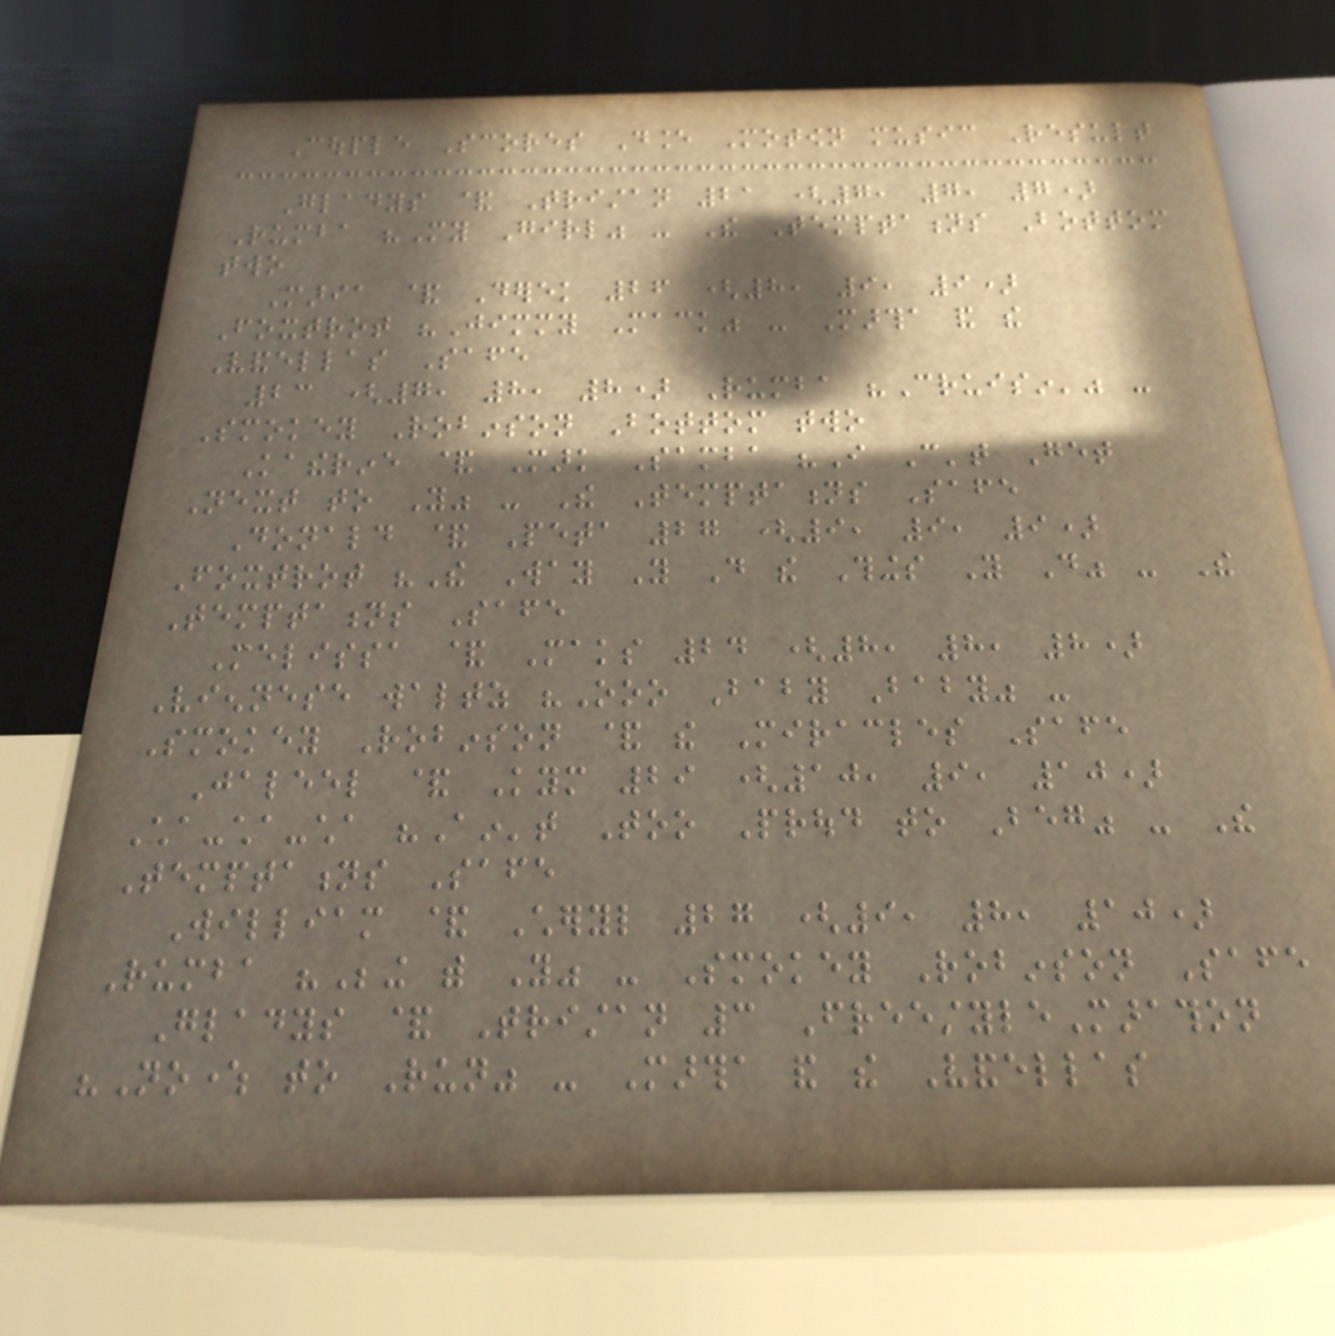Couple Scores Dance Motown music Result
Gladys & Tristan 21 (7, 7, 7)
Rumba "My Girl" - The Temptations Bottom
two
Maria & Derek 26 (8, 9, 9)
Foxtrot "Jimmy Mack" - Martha and the
Vandellas Safe
23 (7, 8, 8) Rumba "Cruisin'" -
Smokey Robinson Bottom two
Katherine & Mark Samba "I Can't Get
Next to You" - The Temptations Safe
Donald & Peta 27 (9, 9, 9)
Foxtrot "The Way You Do the Things You Do" - The
Temptations Safe
Melissa & Maks 24 (8, 8, 8)
Viennese waltz "Ooo Baby Baby" -
Smokey Robinson & the Miracles Safe
Jaleel & Kym 29 (10, 9, 10)
Cha-cha-cha "Ain't Too Proud to Beg" - The
Temptations Safe
William & Cheryl 27 (9, 8, 10)
Rumba "Being with You" - Smokey Robinson Safe
Gladys & Tristan 3 FreestyleMarathon
"Nowhere to Run" - Martha and the Vandellas
